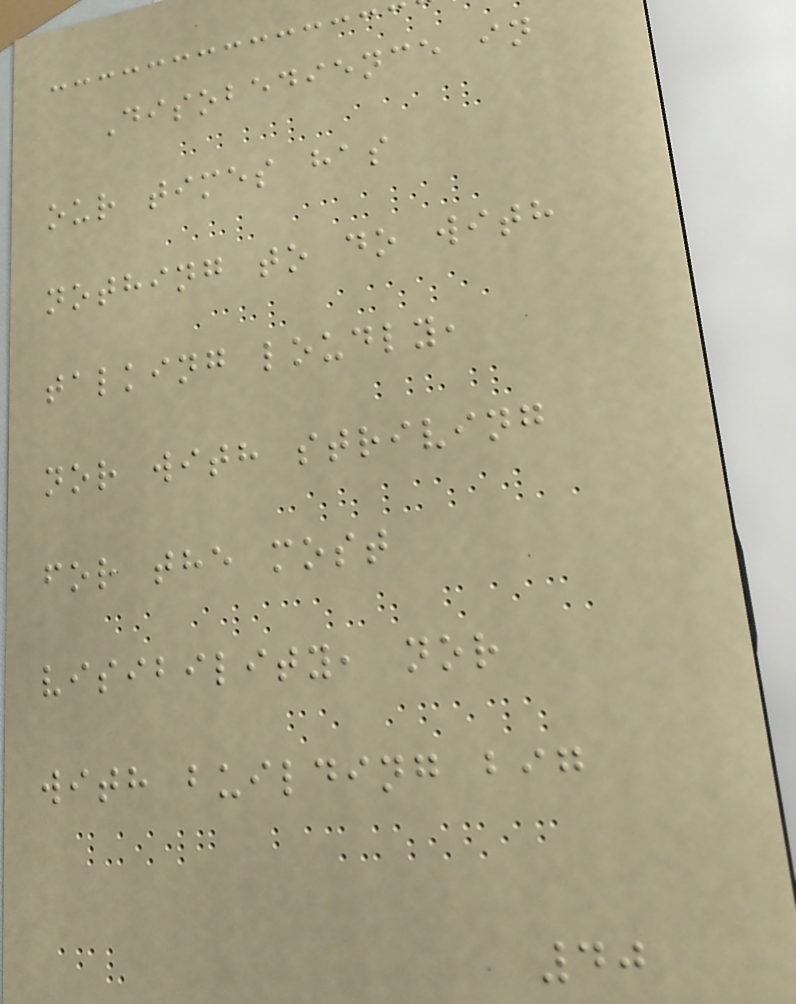Disobedience in
our times has
nothing to do with
talking loudly,
nor with striving
for the most
visibility, nor
with building big
40
